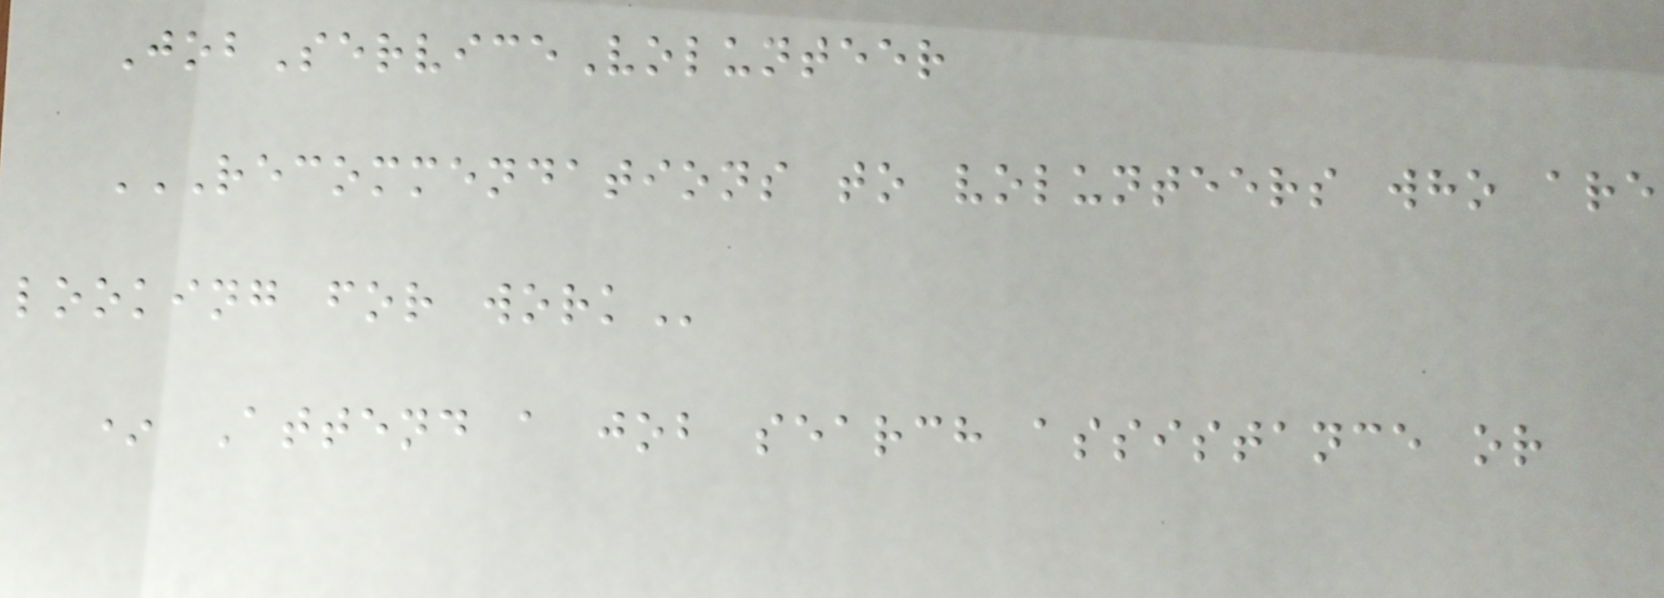JobServiceVolunteer
RECOMMENDATIONS TO VOLUNTEERS WHO ARE
LOOKING FOR WORK
* Attend a job search assistance or
